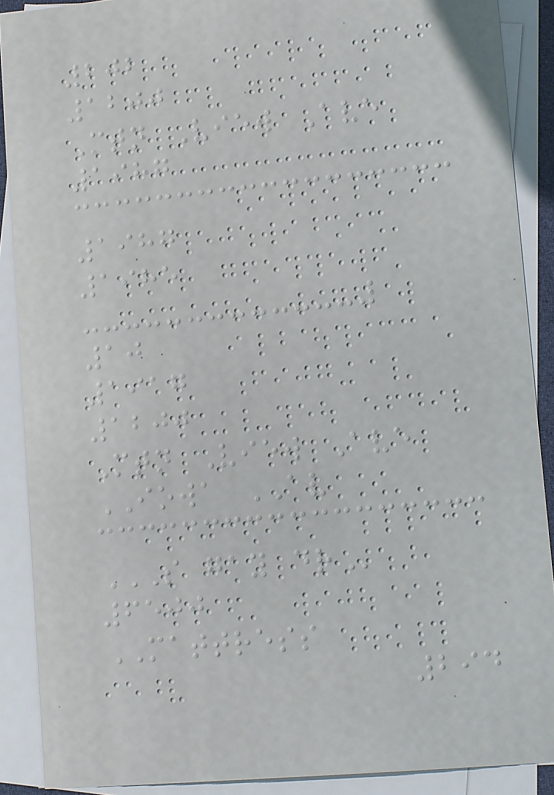202
1200
Mtn View Ave
1987
1987
1985
10
1917
1200
Mtn View Ave
IOWA AV
S GAY DR
6500
MATTRESS
294
